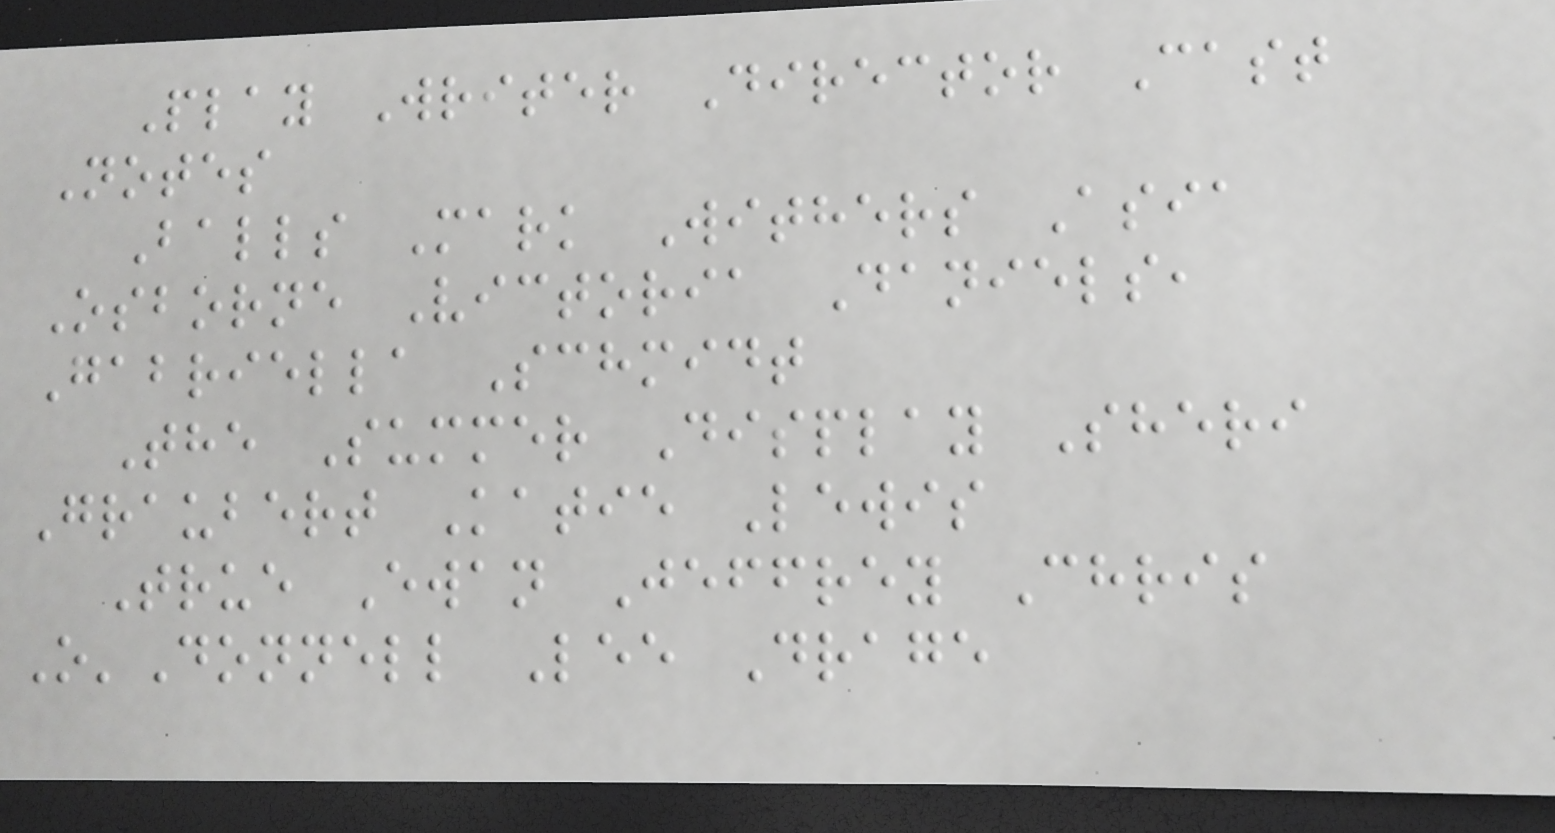Play Writer Director Cast
Notes
Balls Mark Withers Asia
Osborne Victoria Daniels,
Gabriella Schmidt
The Summer Display Sheri
Graubert Katie Lewis
True Ewan Jeffrey Chris
O'Donnell Lee Drage
